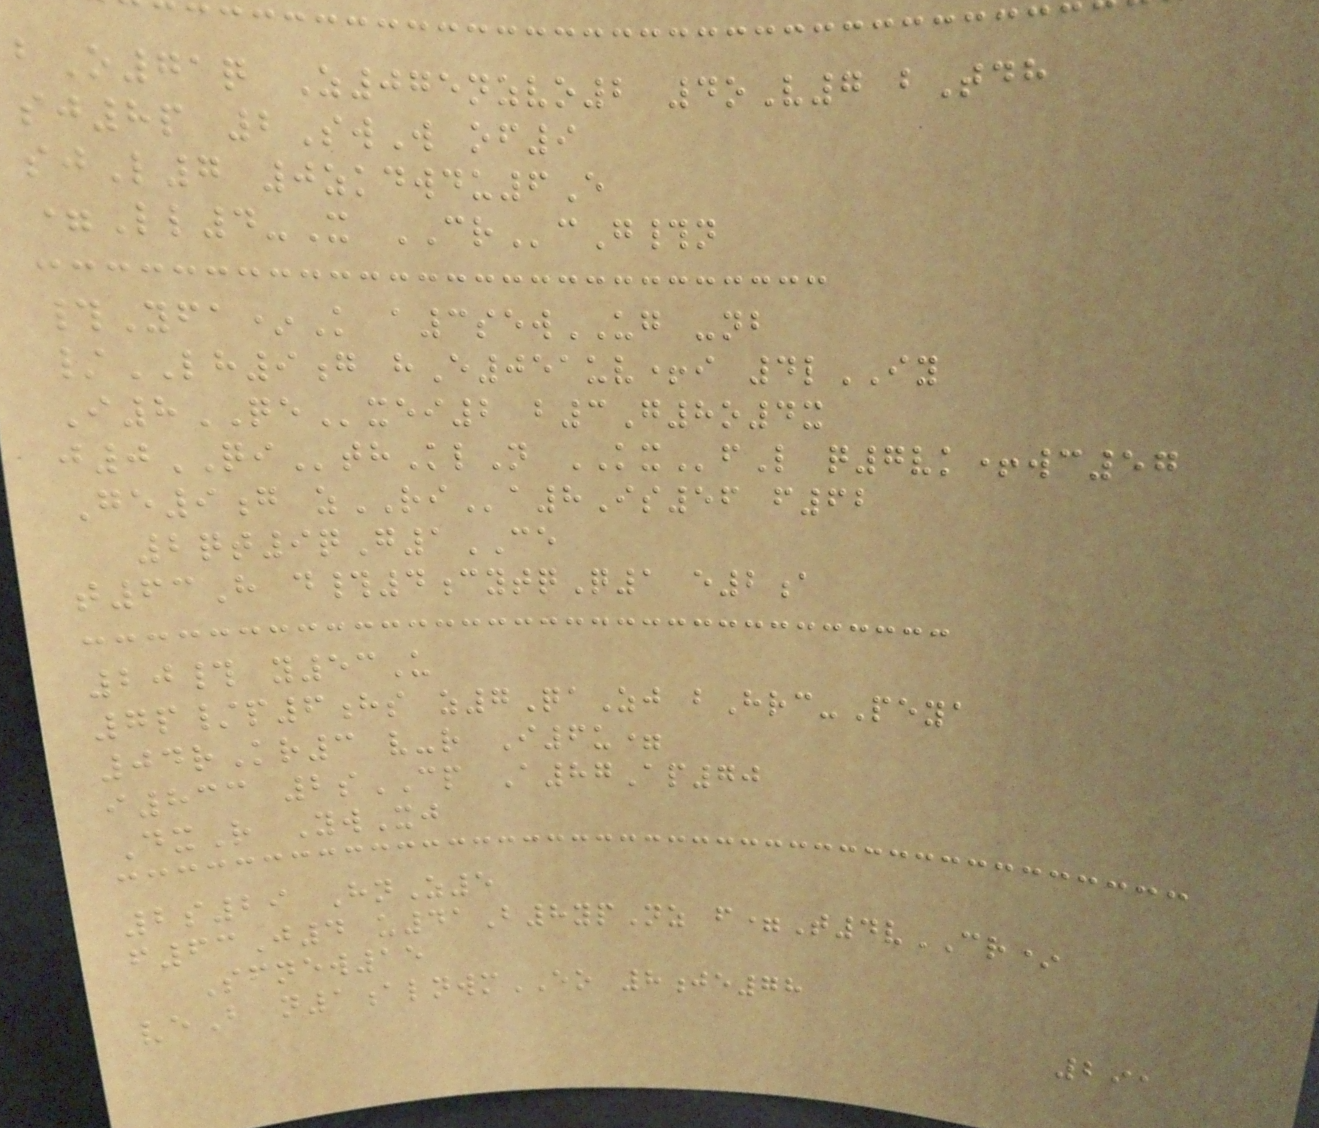bO71q Z075nzvo2 4oV7 bTdh
sj8p 2SwW of9
sjL7 0zkdwdu6E
=Ll4-X CRcG#n
#Yfa*K a3sewUG -nb
/LH9g hE051uv+i 4lIY
I8QExei2 b3G8o4x
j0QIthKlN KXfL q7vk+wc57
Ge9g zRIa8Is56 f62
2qt9qG1CE
t63H d#4cytqQ1 e2a
20# y53U
7p/p6hs z7QaZj bHrc-Peya
04rKr3 v-r I6u=
i833 2sCP A87Ap70
DxR YwXj
2s29 HnZ5
f63J4 u41B8ypNz f=T4vCR*
Sfnew15
veB n1alnwmEO 8je78
291
